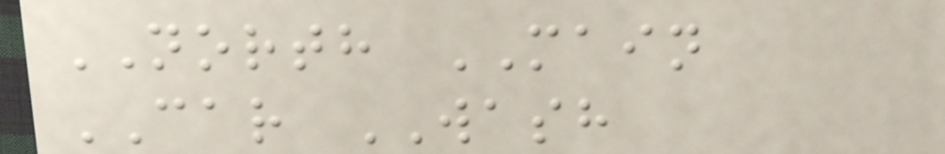NORTH MAIN
CAR WASH
